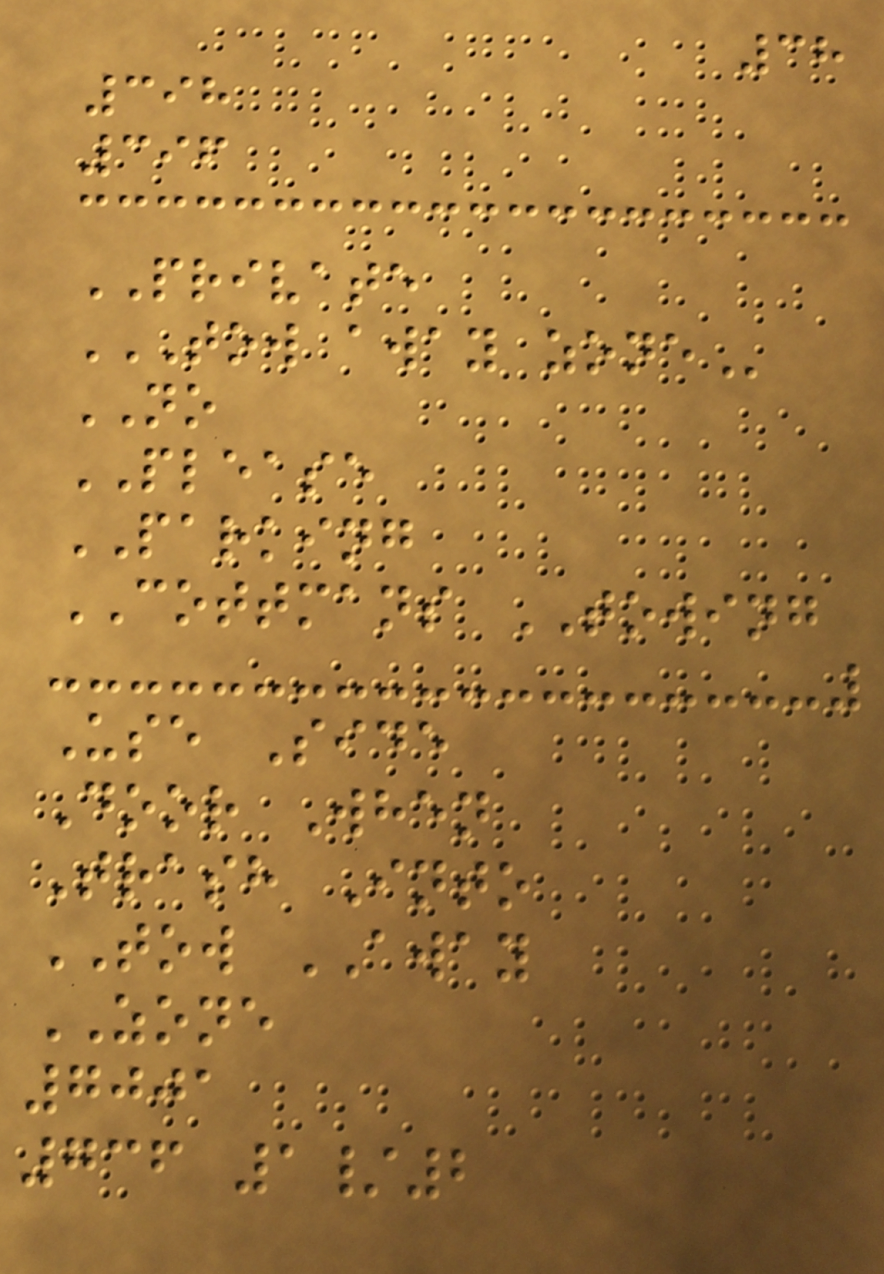38
398
396
PRIVATE
TOW AWAY ZONE
NO
PLEASE
PARKING
COTTMANS TOWING
Use Side
Door When
Trash Into
TOW AWAY
ZONE
7001
736 1/2
